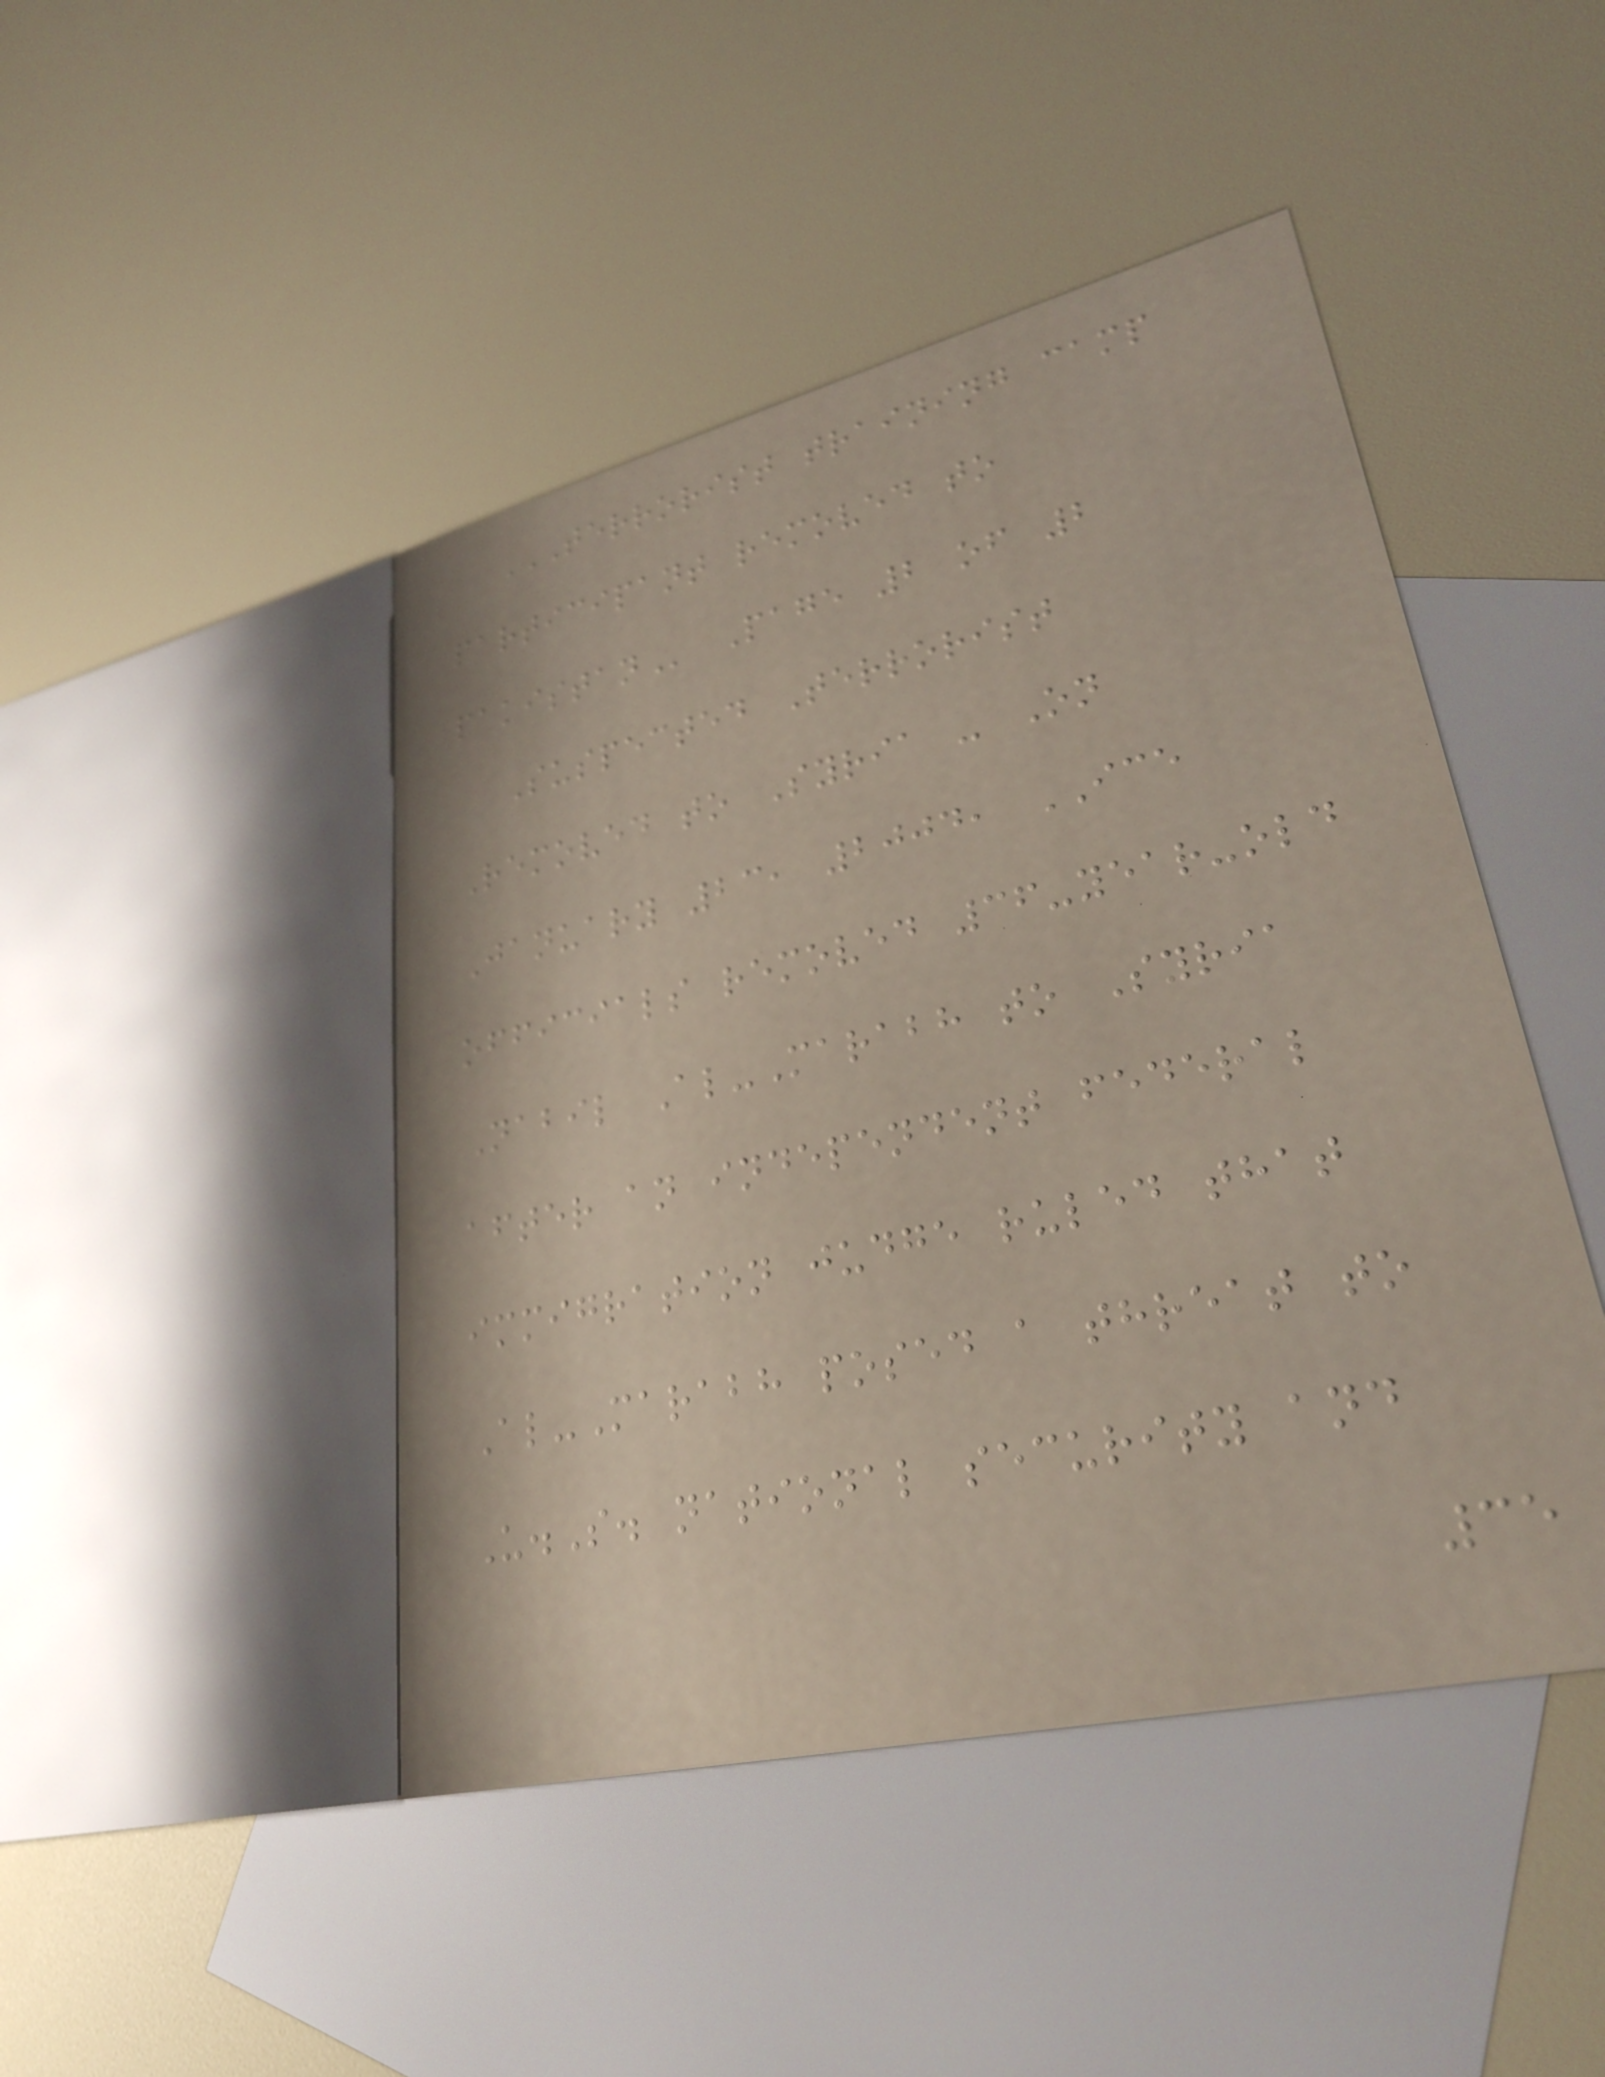TERRORIST TRAINING CAMP
PARTICIPANT REMOVED TO
PAKISTAN Page 2 of 2
Suspected Terrorist
Removed to Syria - On
January 23, 2004, ICE
officials removed 36-year-old
Nabil Al-Marabh to Syria
after an independent federal
immigration judge ruled that
Al-Marabh posed a threat to
U.S. national security and
35
